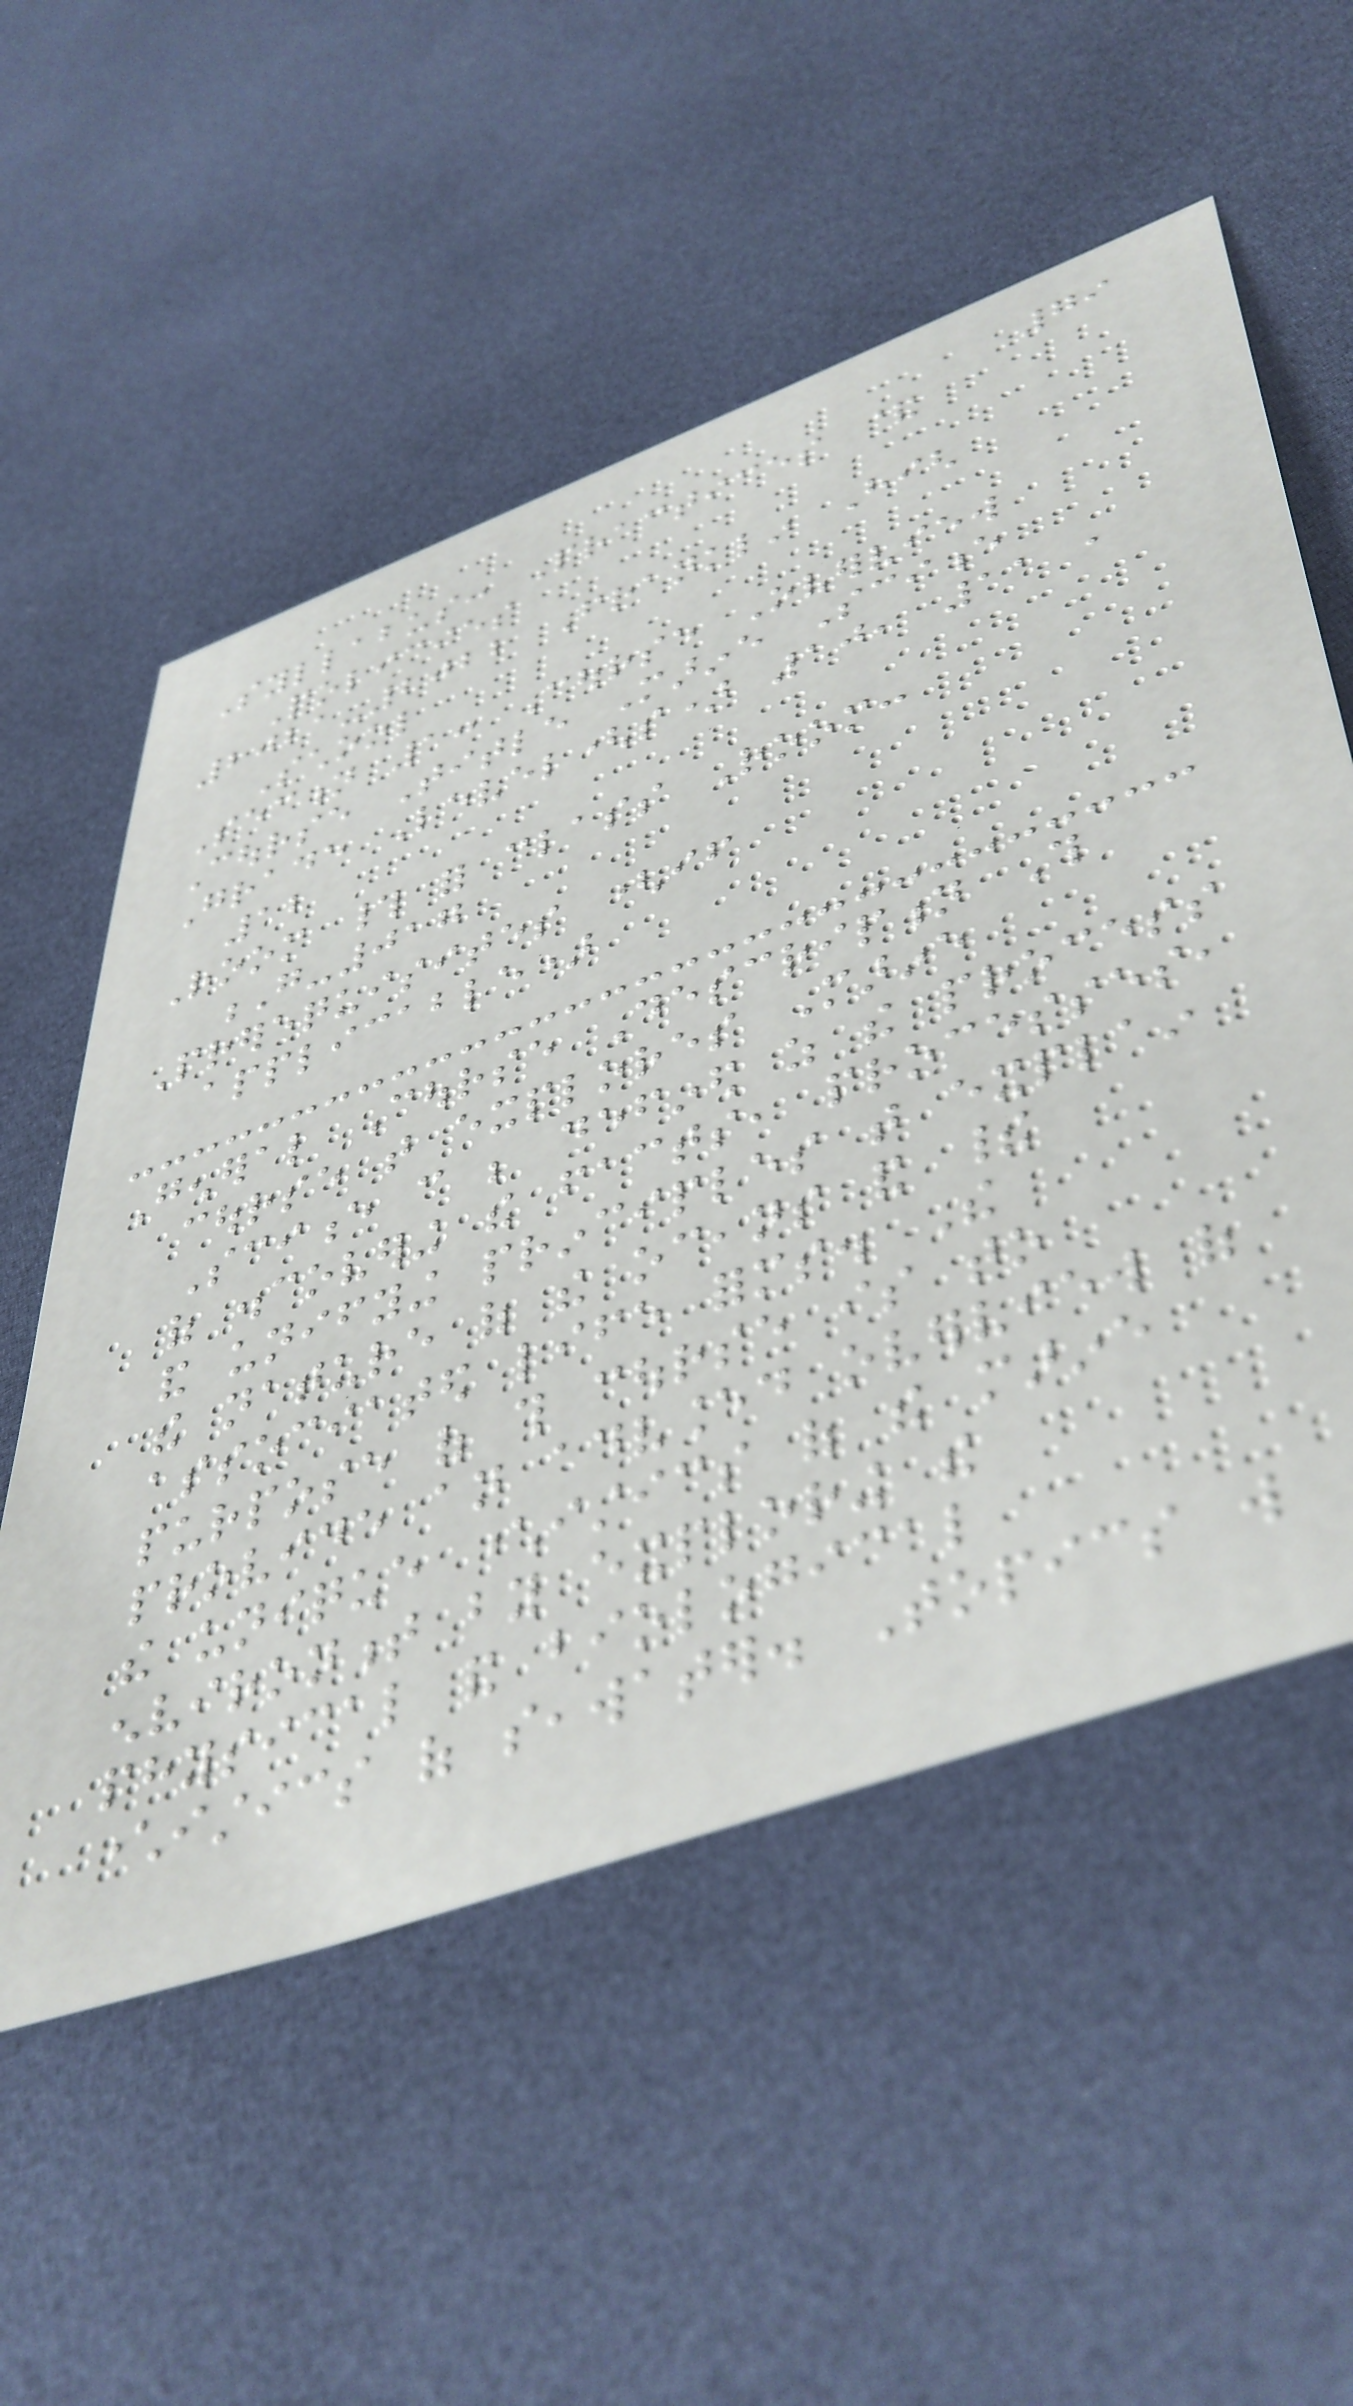79
Syllabus: Practices &
Policies
2021-2022 Franklin High
School
Section 1: Course Overview
Course Title Marine Science
Grade Level(s) 10, 11 ,
12
Room # for class Room:
G-017
Prerequisites (if
applicable)
General Course Description This
course that explores Marine
Science can be defined as the process
of discovering the facts, processes,
and unifying principles that explain
the nature of the oceans and their
associated life forms. The
purpose of this course is to
provide an advanced overview of
the unique characteristics of the marine
environment by exploring the
physical and biological
characteristics of seawater. Topics will
